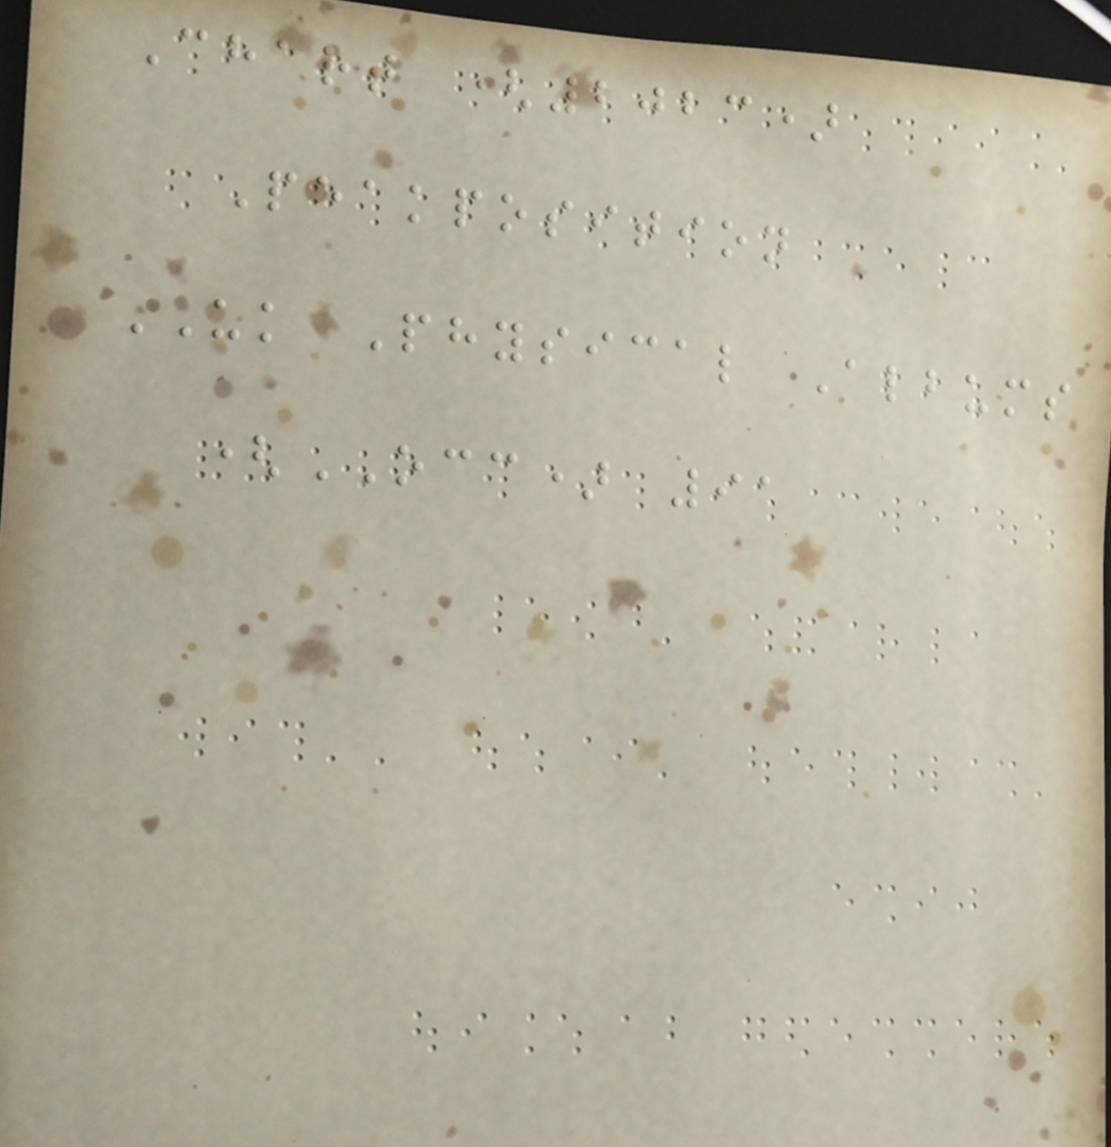Chart (2023)
Peakposition
UK Physical Albums
(OCC) 91
